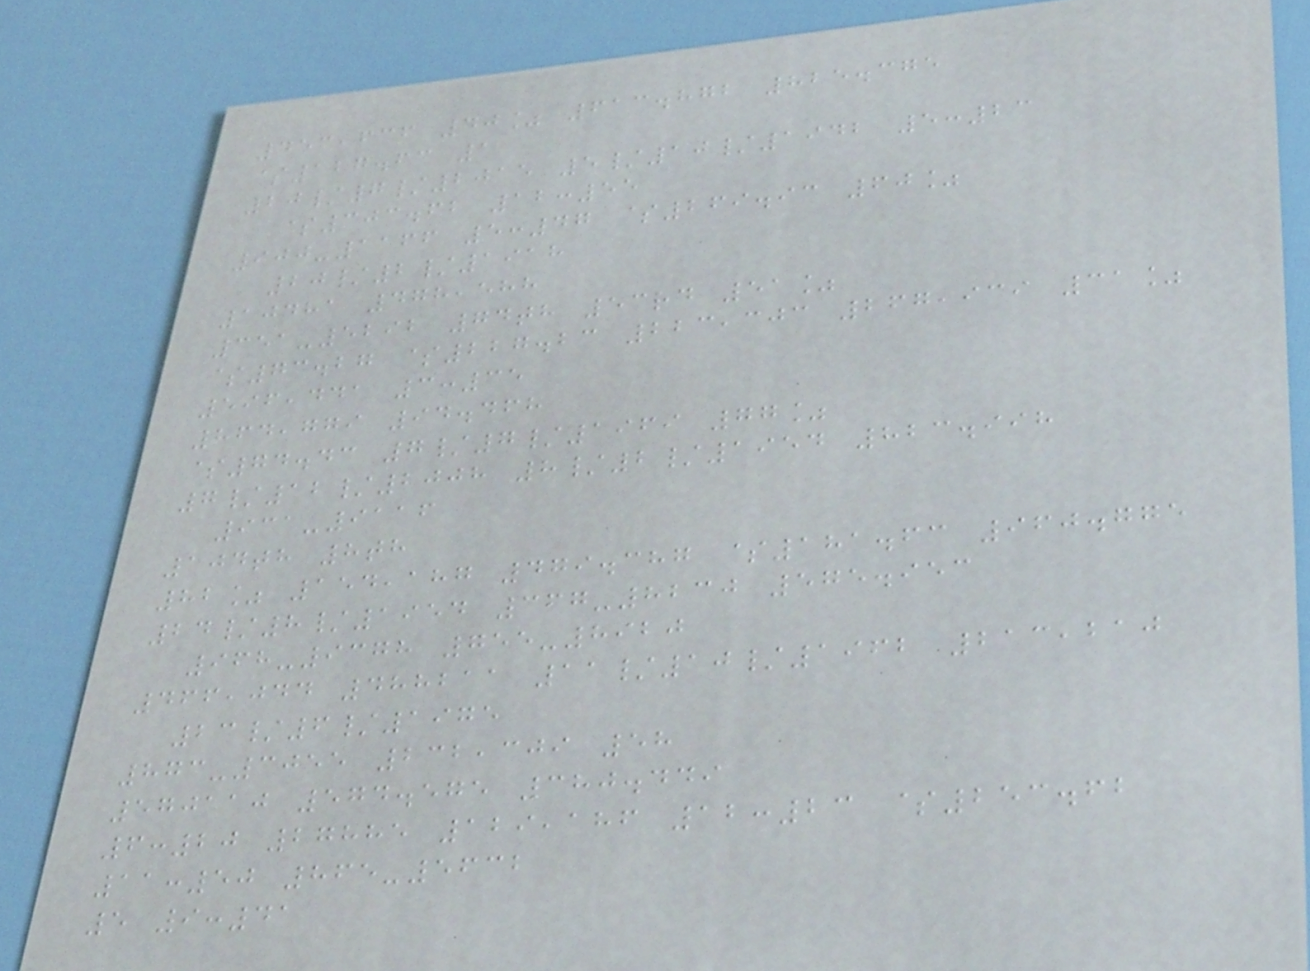453,636 40% 613.872 825.375
$127.63 1
20/7/2015 5/10/1942 5:23
$303.62 12:55
900-1166 5:47 $269.93 60%
20/2/1918
10481 478,588
351-5292 74th 53rd 51%
$73.27 $227.23 223,303 267,939 31%
596,441 3:35
864,779 94.468
$74.43 7/7/1969 77%
7/12/2008 8/2/1954 823.998
931-9116
104th 8th
82% 154,187 479.387 $181.63 960.775
24/8/1954 367-8230 575.953
968-9378 755-8920
466,044 488211 11/10/1962 213,210
23/6/1975
873-3055 232,309 58
570110 574.575 380.449
6:20 27885 129,186 12:23 $253.62
11:50 865-5632
5 9:41
